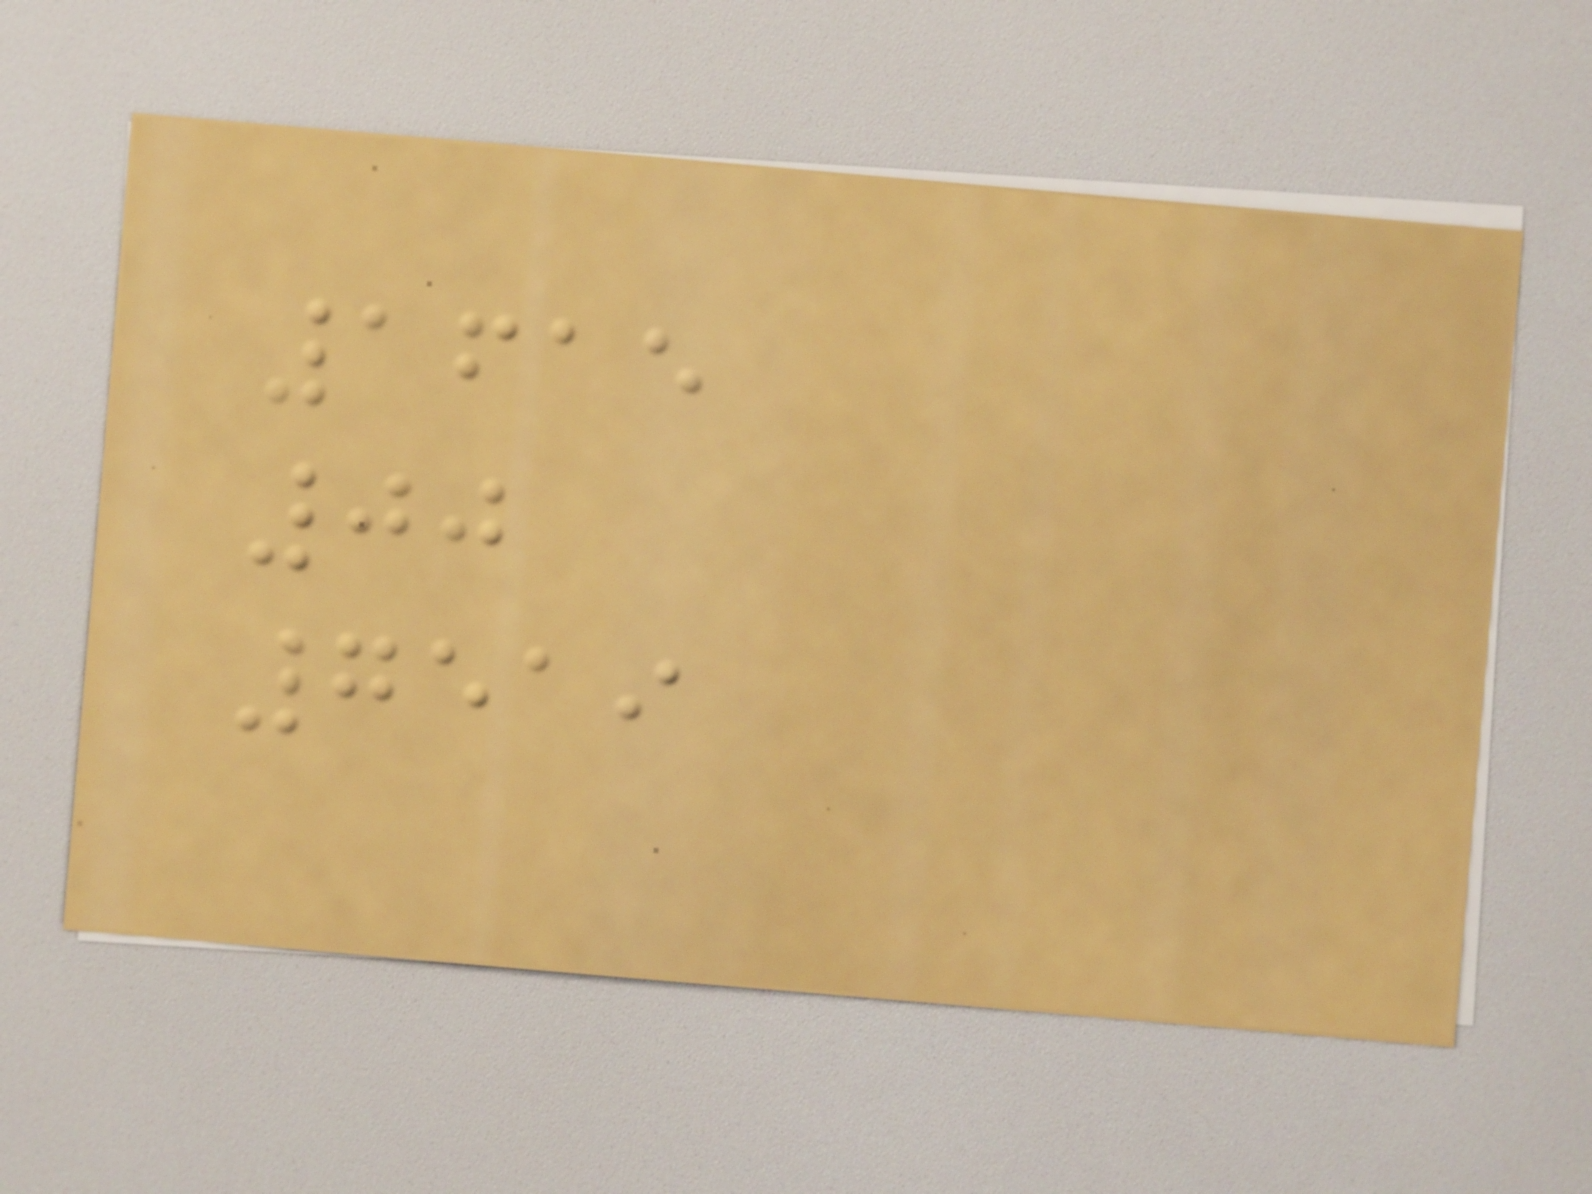1615
00
7519
